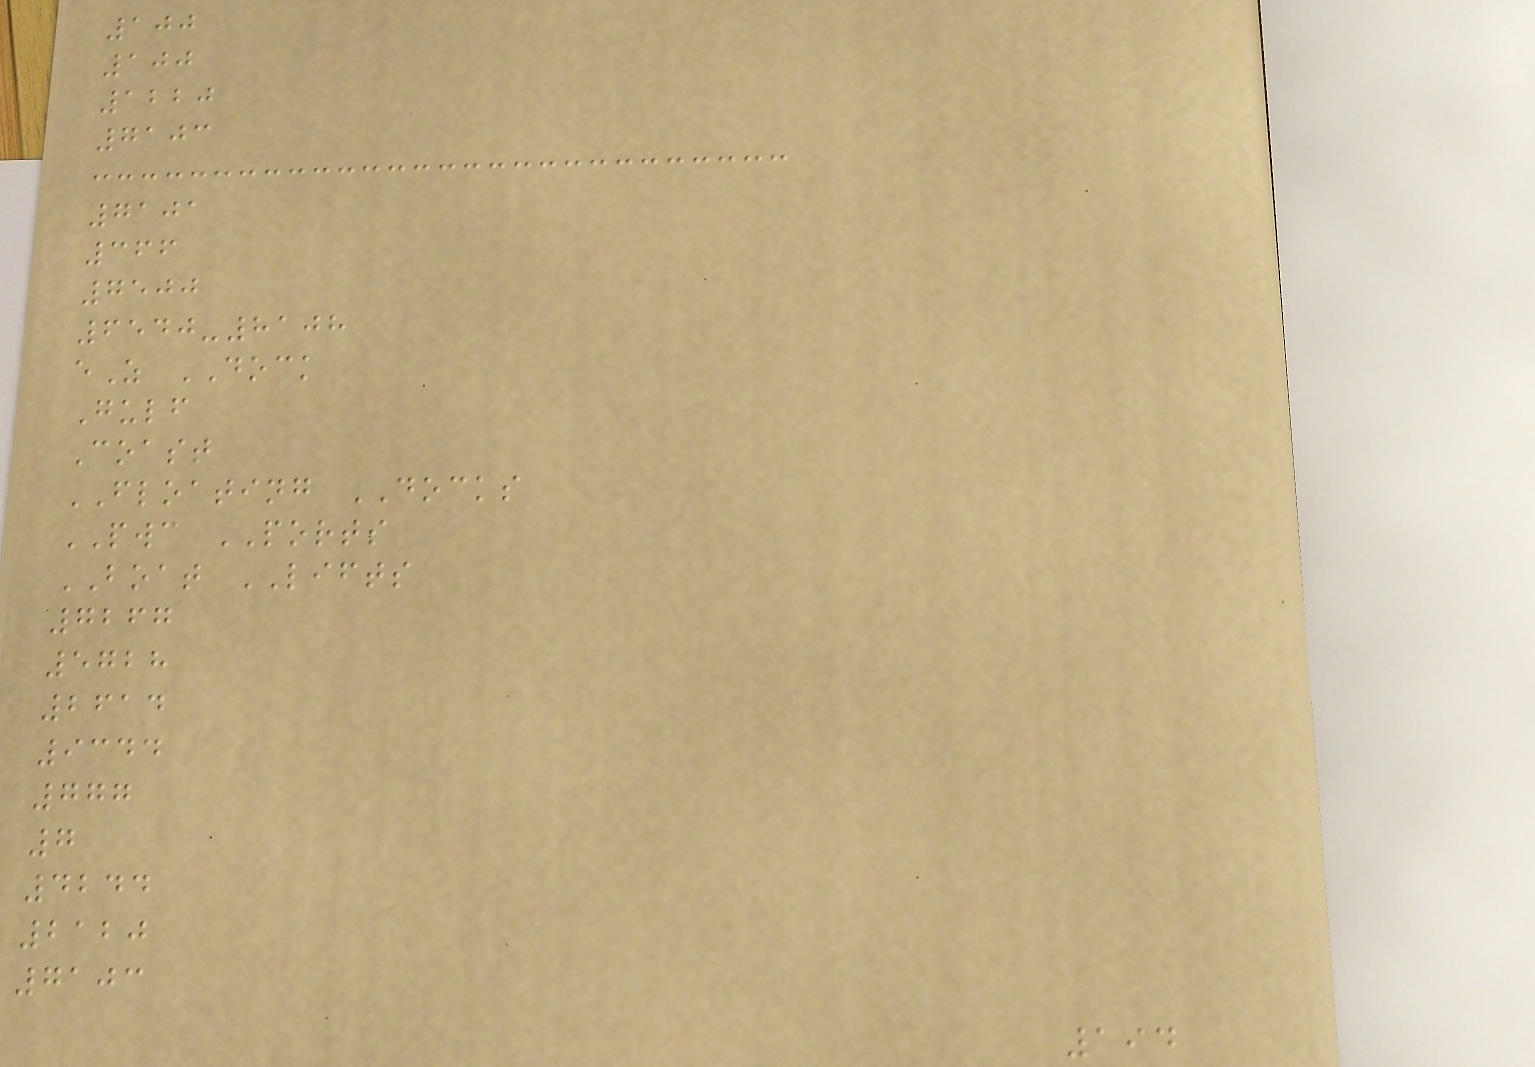100
100
1220
7103
7101
366
7500
6540-8108
eZ DOCK
Gulf
Coast
FLOATING DOCKS
PWC PORTS
BOAT LIFTS
7267
5728
2614
9344
777
7
4244
2120
7103
194
